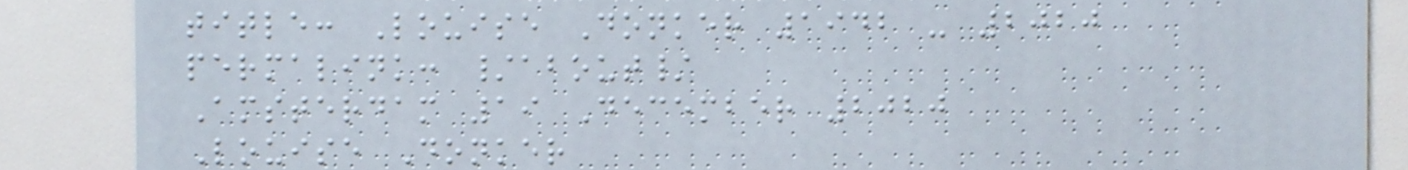title: Louise Donker 1942 - 2020
permalink: /about/
Amsterdam 19 December 2020
Louise Donker
